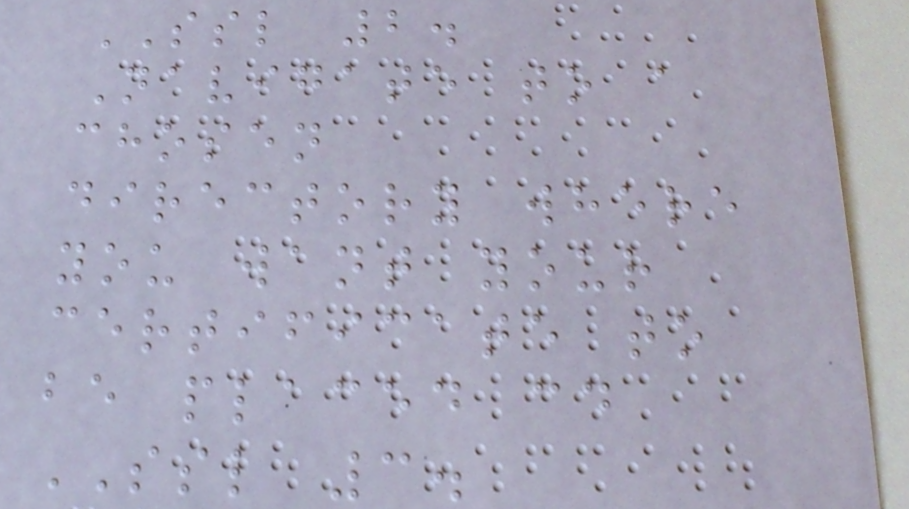SSL 2.
Navigate to a
chosen
directory where
you want your
certificate to
be placed cd
SSL 3.
